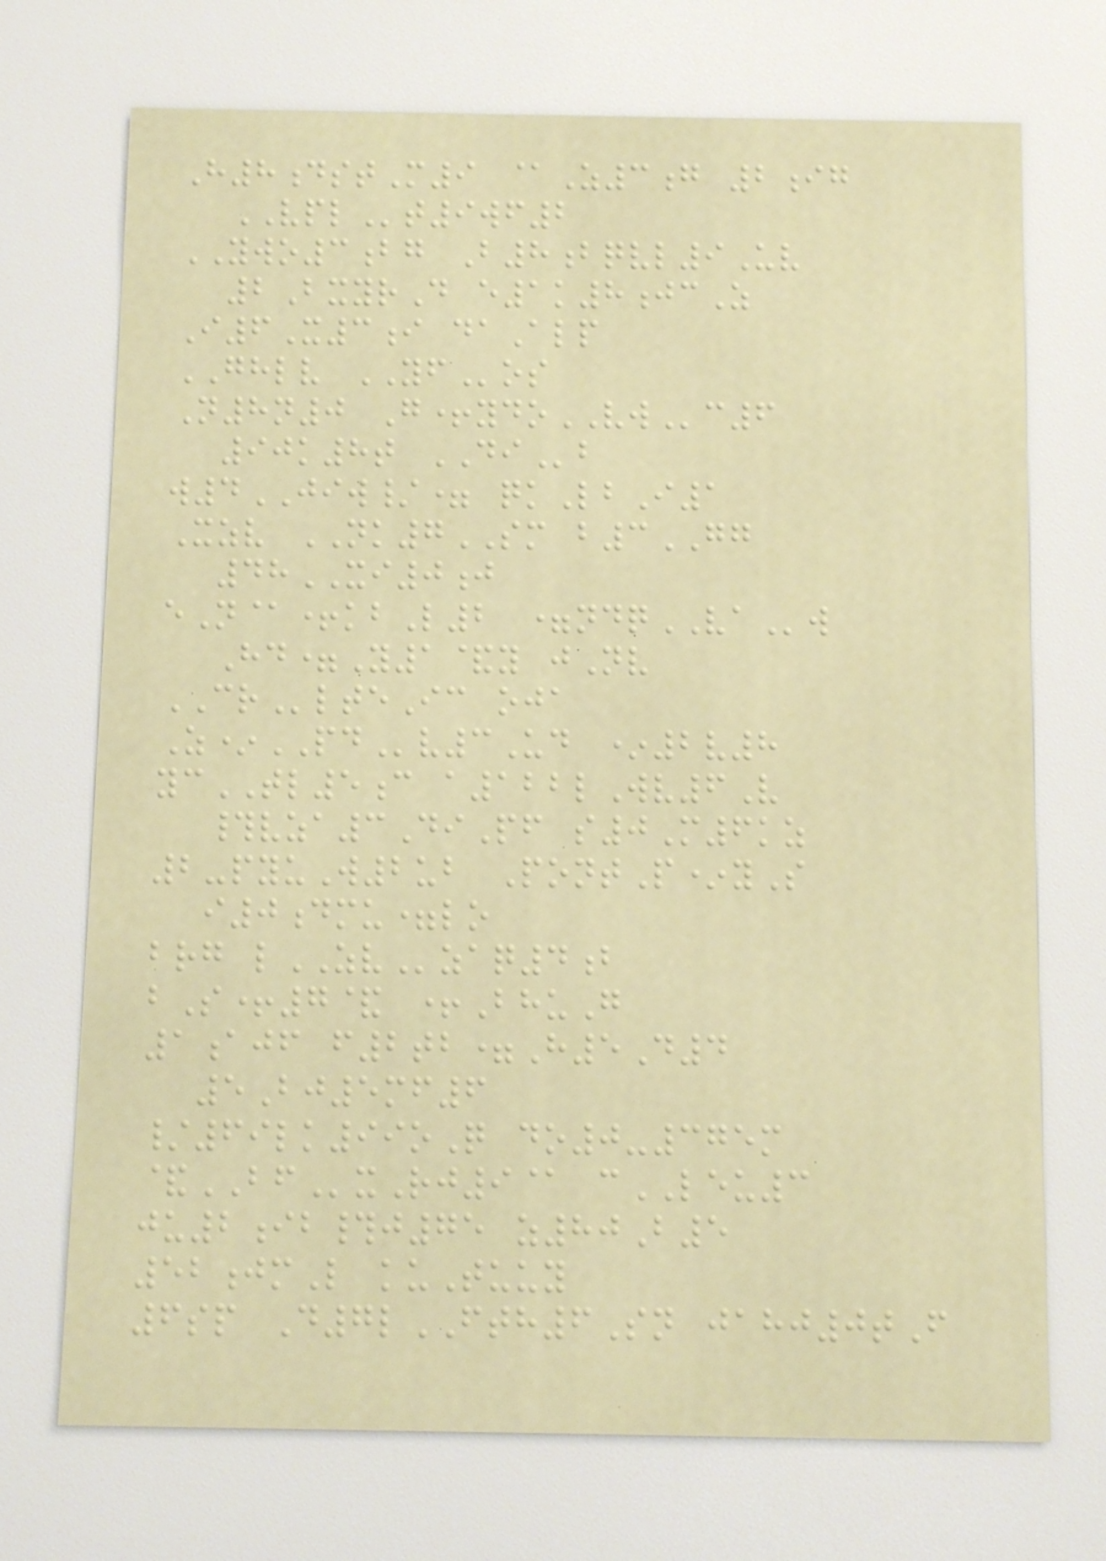H8dstM9 @Z3g 2ig
VPLt9wf2
YWO3bg B8bqvl9Uv
2BxyrD e1k8jcZ
I6X3i daAlp
GHLV YFos
N8n0 G+ydoVWc6
90k8t DIb
w4JIW/= qkLbI1
Xzv NK7SM b3GG
48XI0j
eN@+kbL2 =ndqVAw
Hd=Y1&y jNv
CRlteIc oja
Z*PDv3Ud *2v8
ycTL5c a122lWv6V
#vza3DiPf s0M6kz
2-pyuW2ub PontP*yS
i0dmu=lo
brg lZVzaq4b
bS+7& +BhuG
1ajf f2tb=H5D4
5Bj5mf6
/69lk99oQ do0-375m
&BFxRj9@ cLEU3
ju2ib#j75 z80B5
52jmL kuTuuy
6sp D7lFTH6Sn jahj0tF
